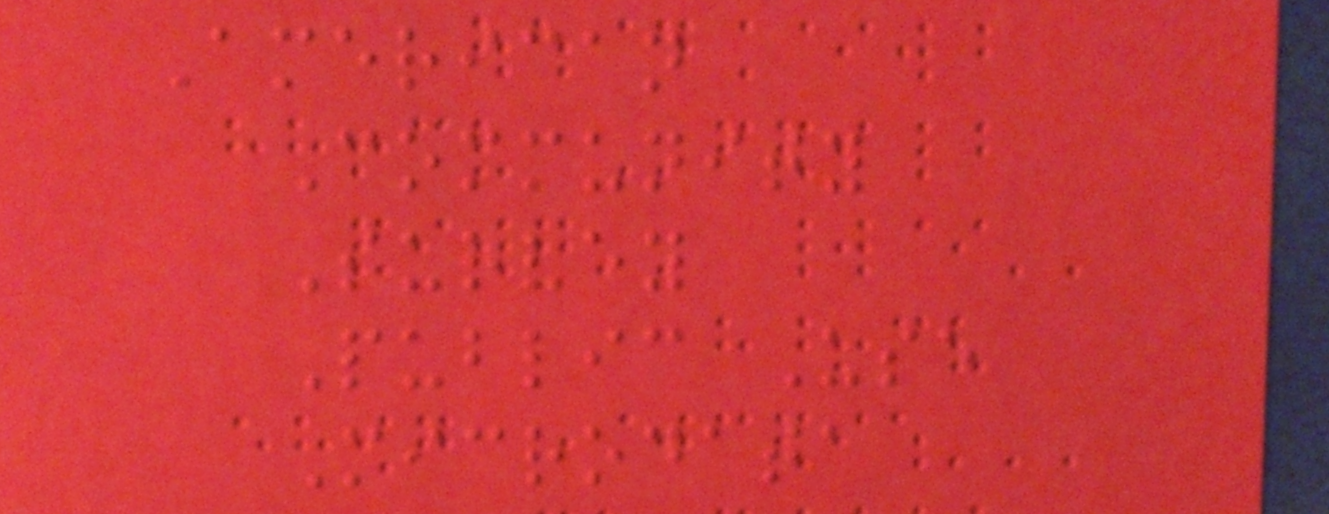American
Community
Survey
Public Use
Microdata
